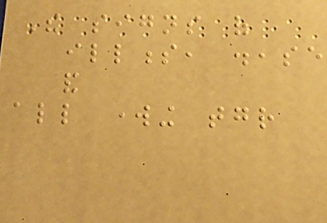The signs of
illness, disease
and
all working together
